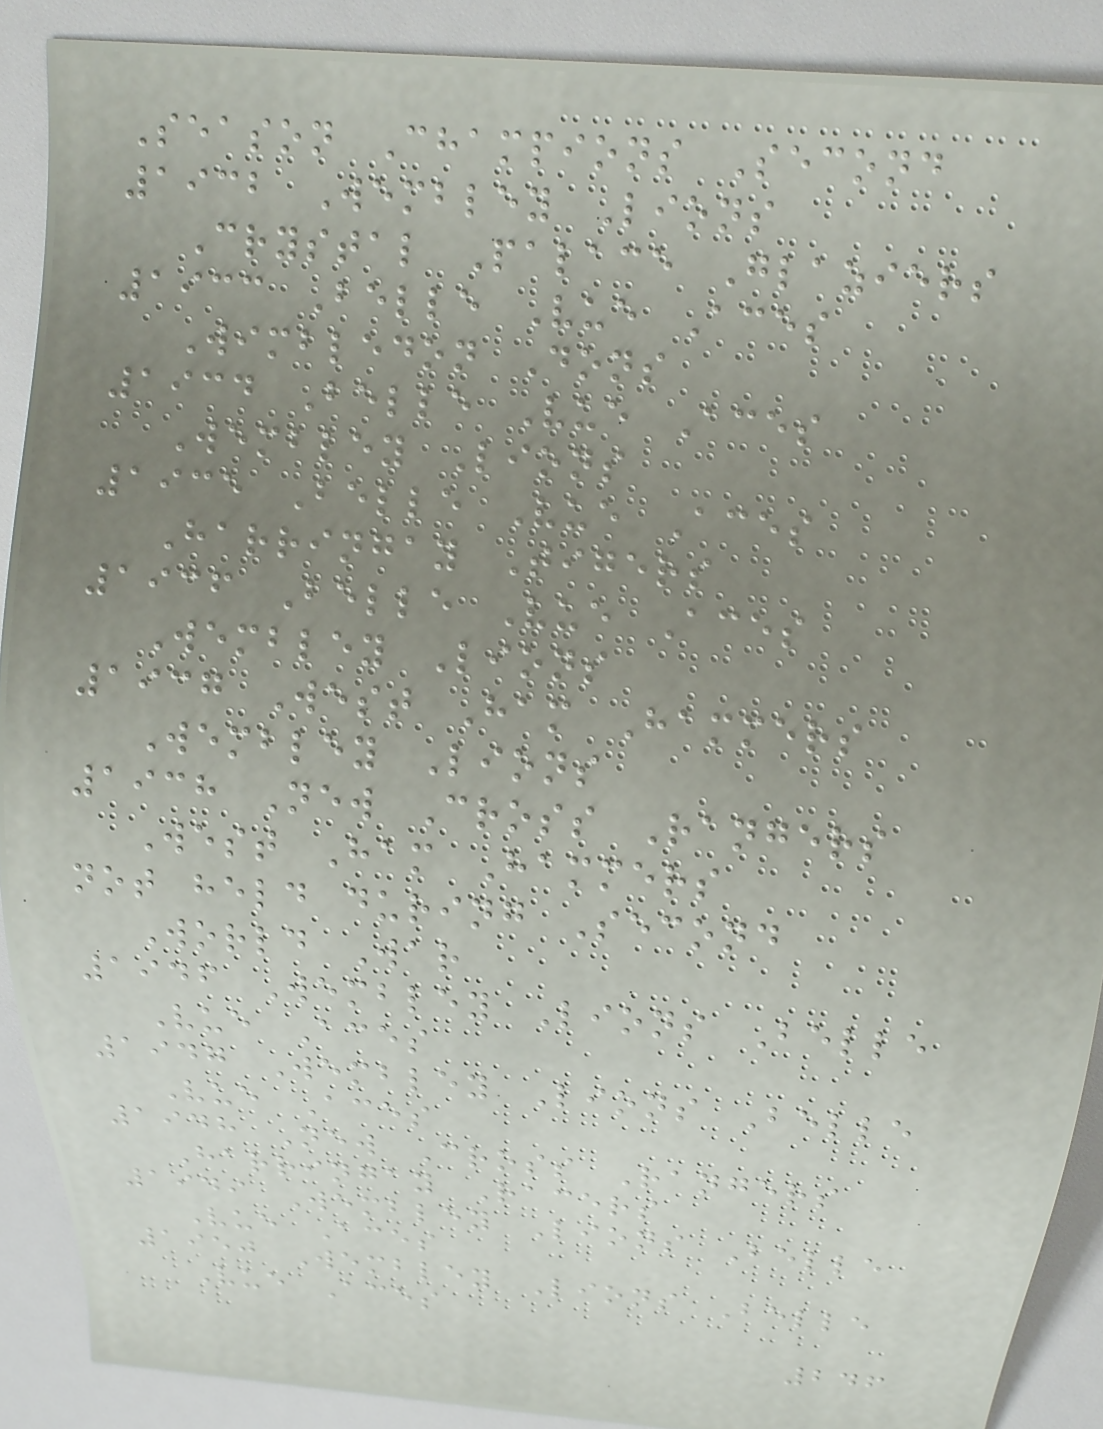Season Champions Second
1932 Wembley Lions
Crystal Palace Glaziers
1933 Belle Vue Aces
Wimbledon Dons
1934 Belle Vue Aces
Wembley Lions
1935 Belle Vue Aces
Harringay Tigers
1936 Belle Vue Aces
Wembley Lions
1937 West Ham Hammers
Wembley Lions
1938 New Cross Rangers
West Ham Hammers
not held during Second
World War
1946 Wembley Lions Belle
Vue Aces
1947 Wembley Lions Belle
Vue Aces
1948 New Cross Rangers
Harringay Racers
1949 Wembley Lions Belle
Vue Aces
1950 Wembley Lions Belle
Vue Aces
246
